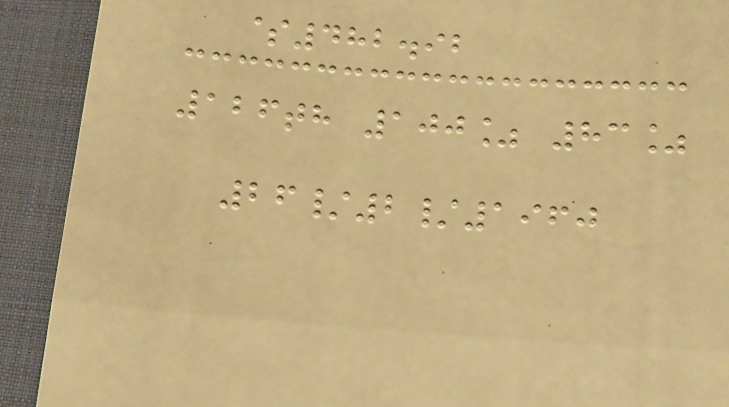$482.92
126th 100% 83%
26/2/1960
